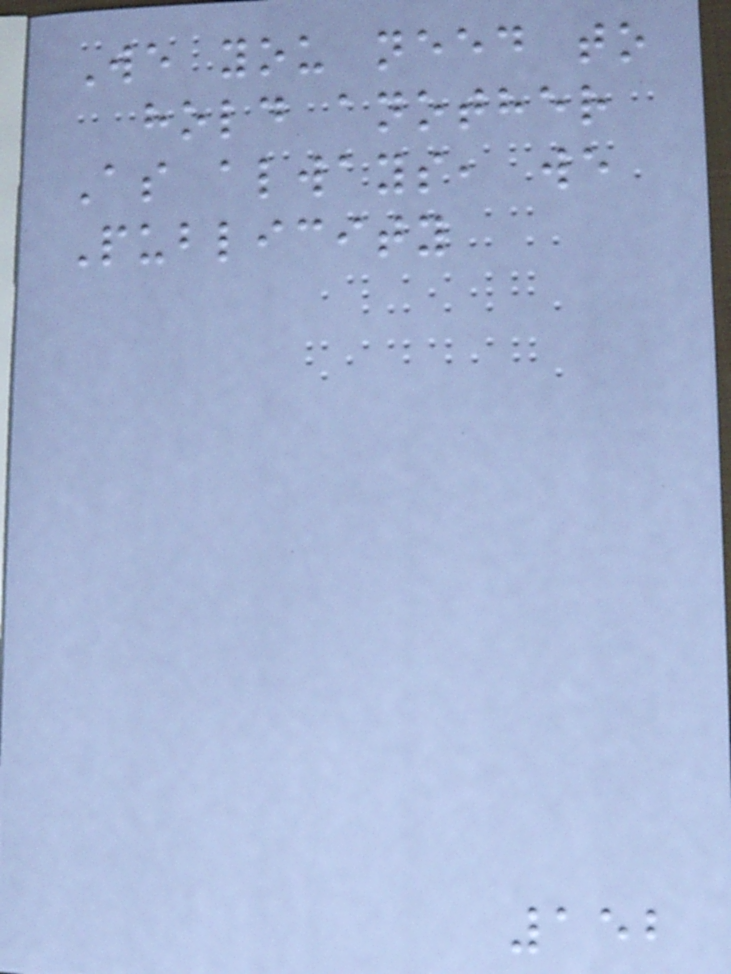We you need to
hold another
As always, we
Publicity
152
